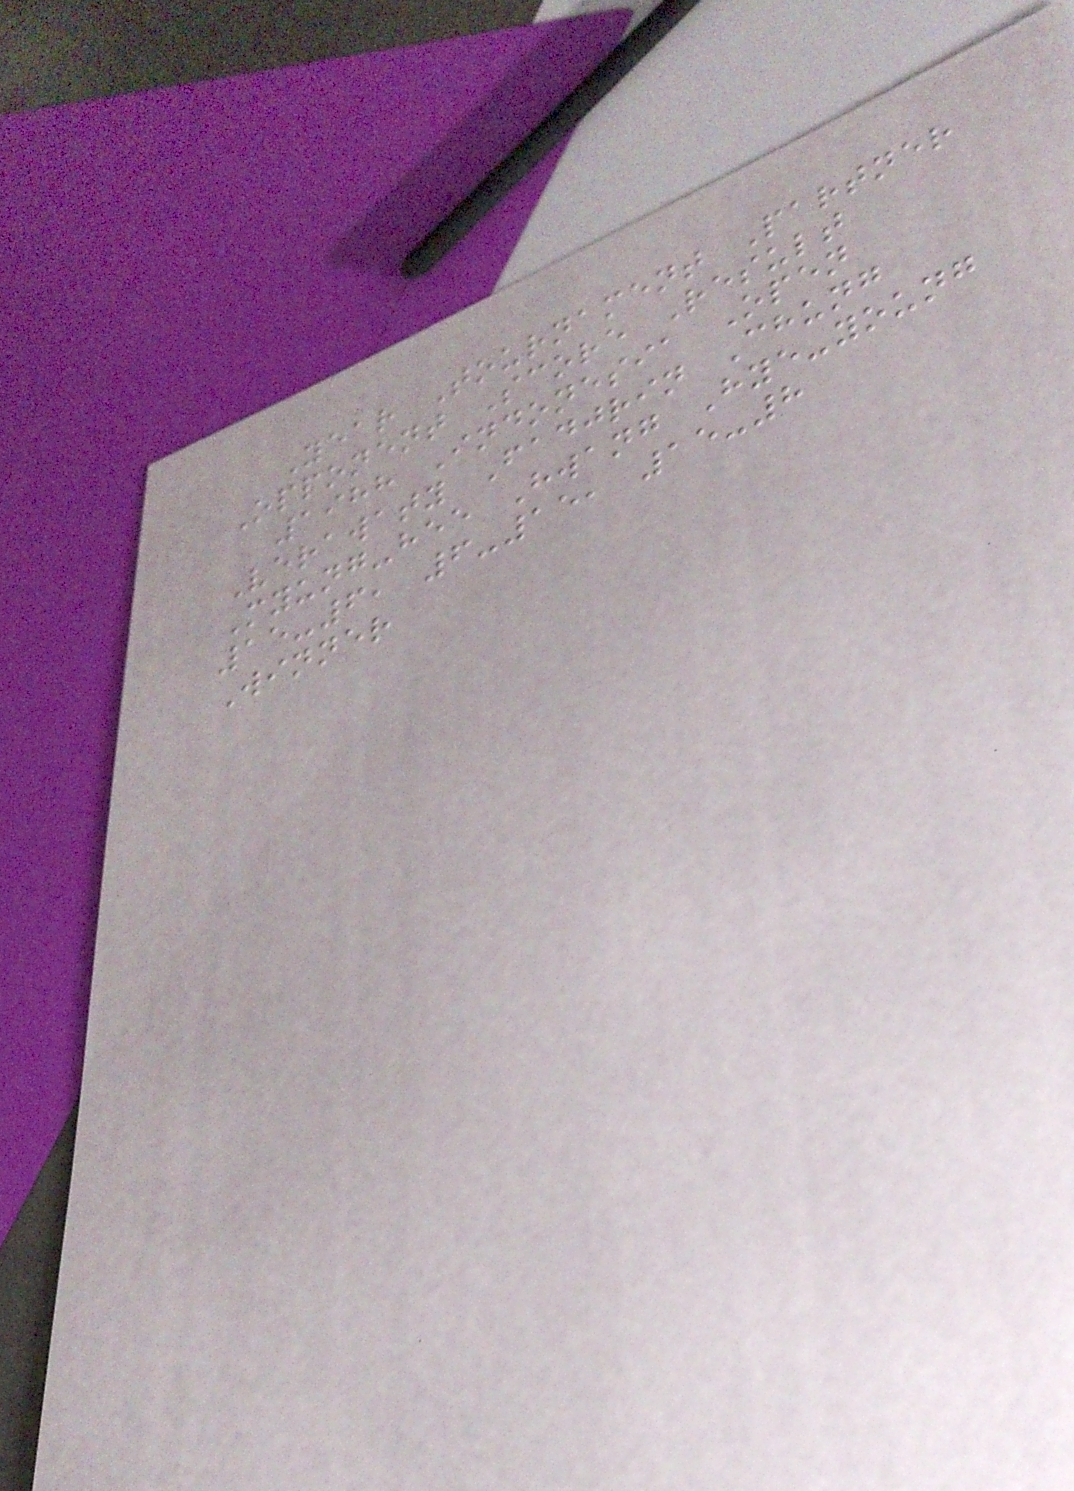Year Tournament Partner
Opponent Score Result
1988 Indonesia Open
Verawaty Fadjrin Chung
Myung-hee Hwang Hye-young
15-6, 6-15, 15-8
Winner
